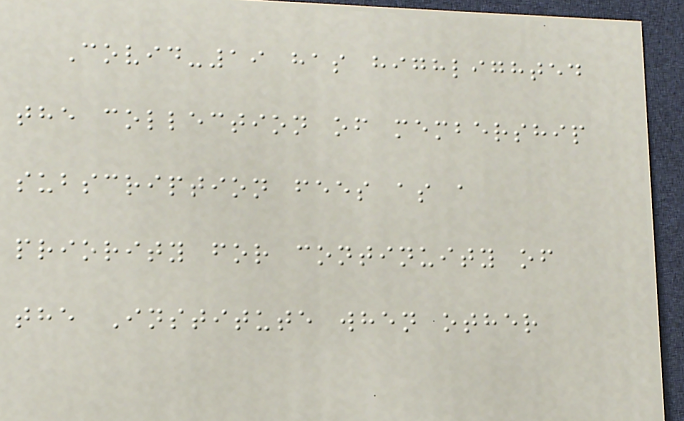Covid-19 has highlighted
the collection of membership
subscription fees as a
priority for continuity of
the Institute when other
